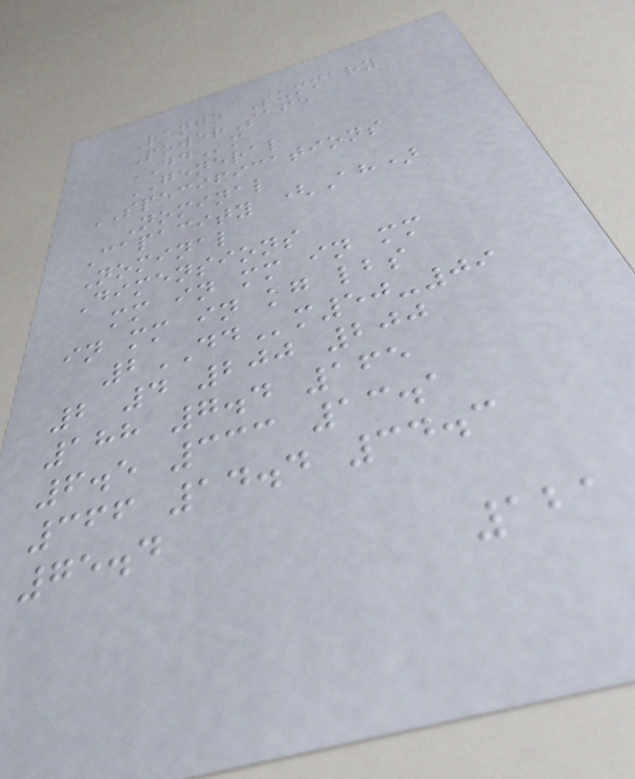Range Summary
PowerSafe
DDm
GENERAL
SPECIFICATIONS
Nominal
Capacity (Ah)
Nominal
Dimensions
mm in mm in mm
in mm in kg lbs
2DDm50-09
2 4 200 200
188 7.4 165
6.5 333 13.1
366 14.4 34.3
75.4
121
